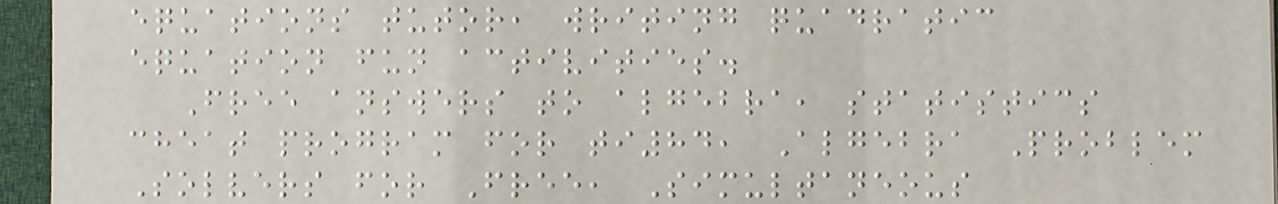equations tutor, writing quadratic
equation fun activities.
Free answers to algebra, statistics
cheat program for ti84, Algebra Problem
Solvers for Free, Simultaneous
